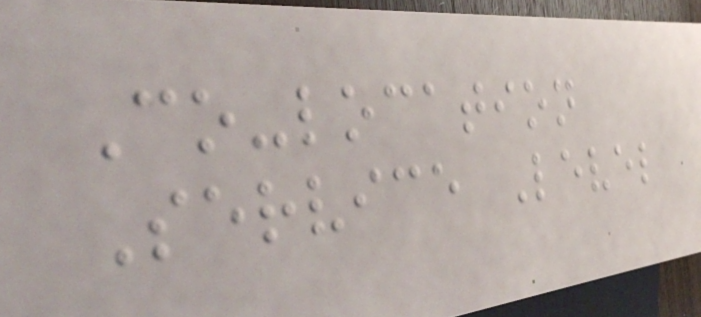Co-location
Service Level
